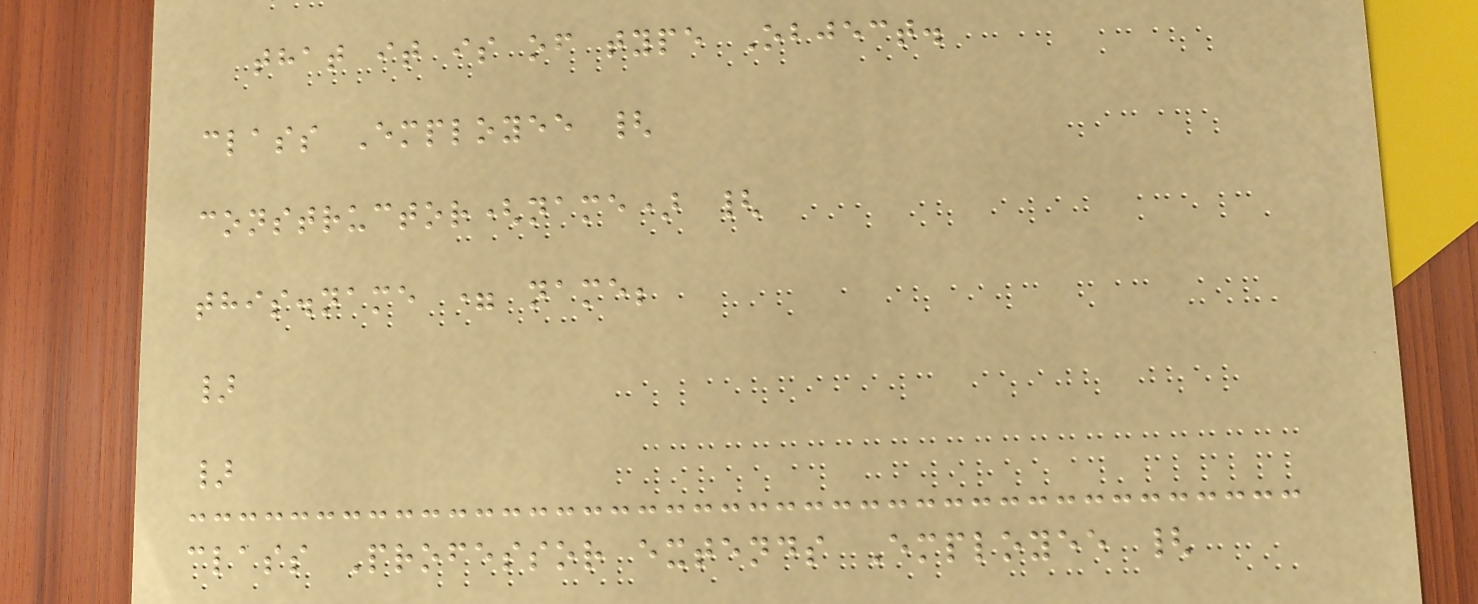that it is of type Object.
class Employee {
constructor(name) {
this.name = name;
}
}
class Professor extends Employee {
